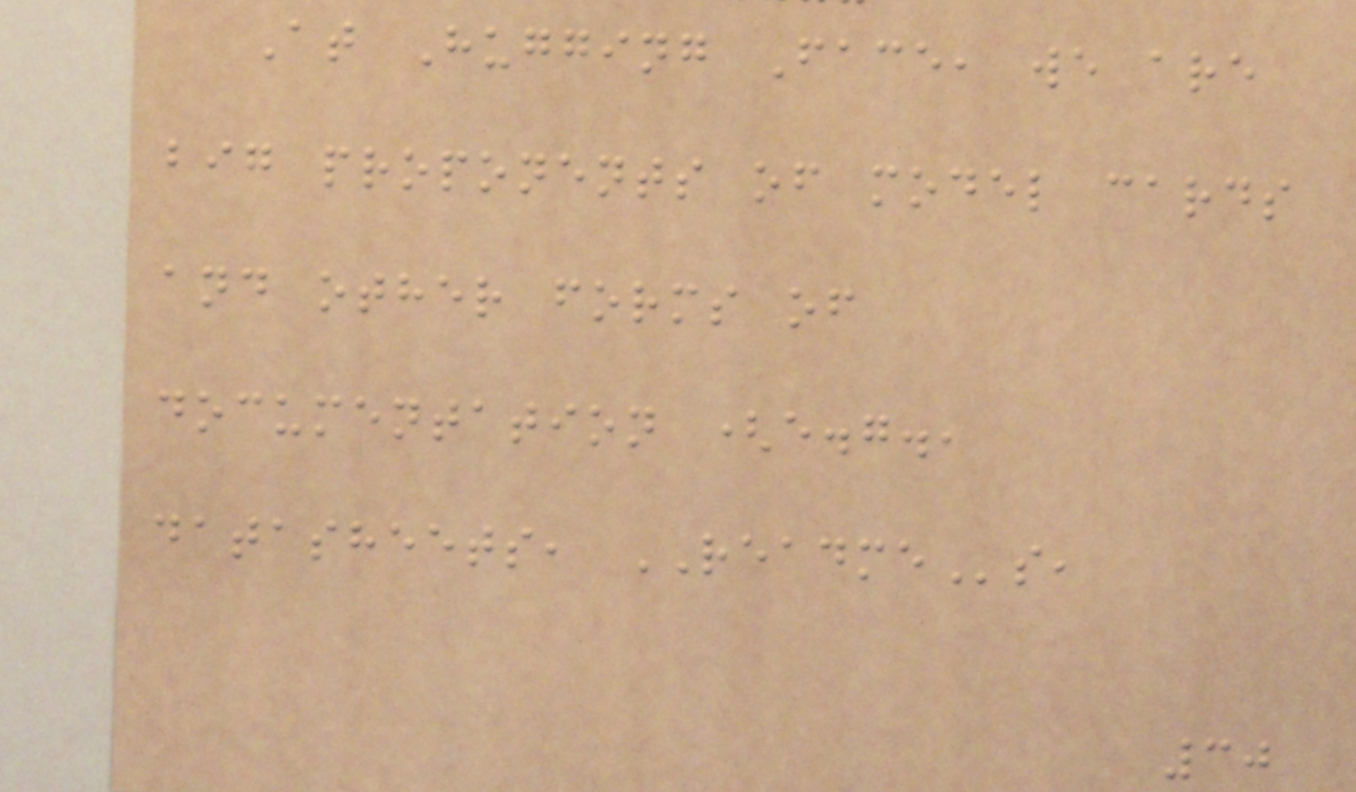At Hugging Face, we are
big proponents of model cards
and other forms of
documentation (e.g.,
datasheets, READMEs,
30
